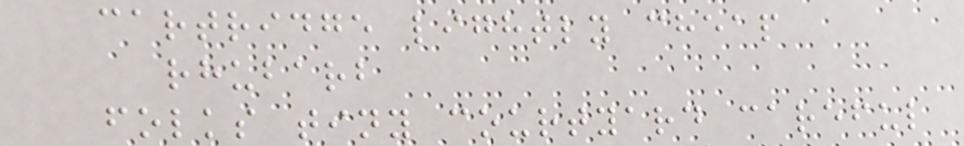cartridge lightly cheap
rhubarb
folks tiny courtyard careful
